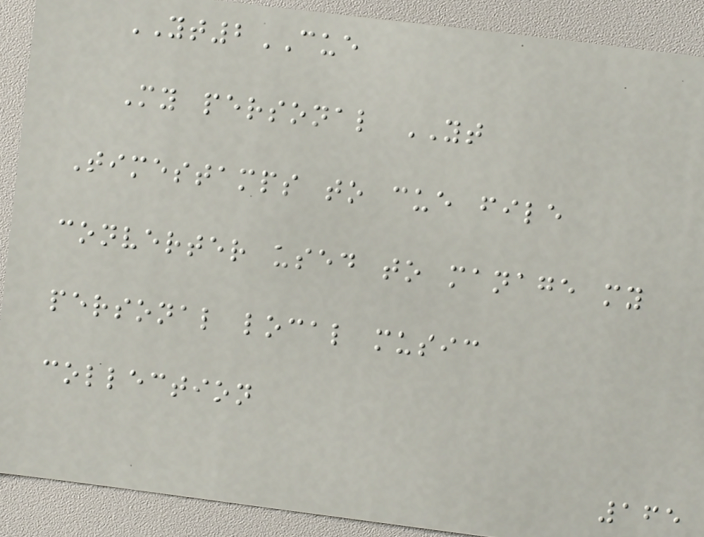YT2CUE
My personal YT
Timestamps to cue file
converter used to manage my
personal local music
collection
165
